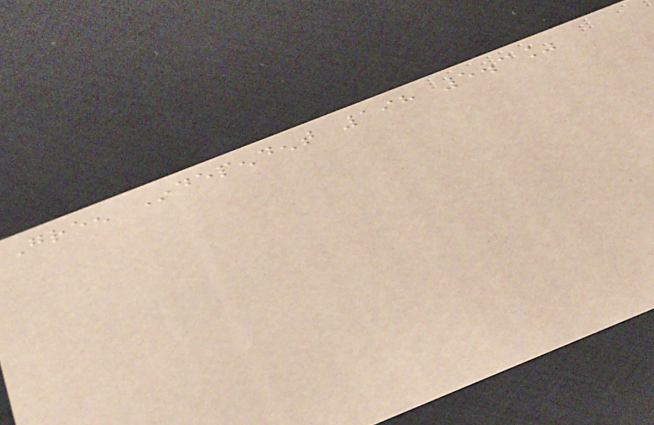Green Independent 198 5.3%
